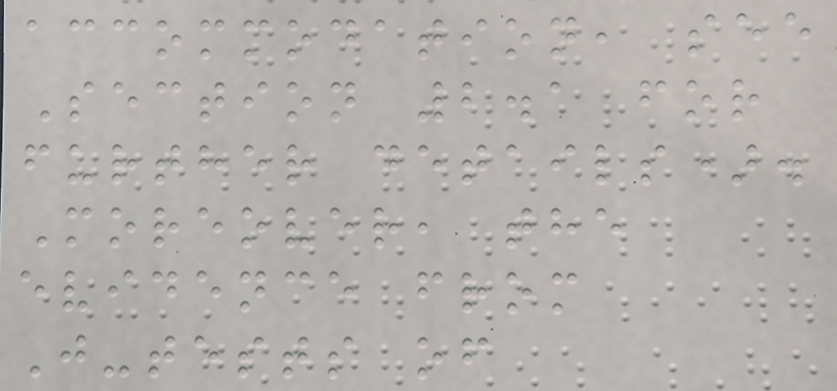accommodation, see
Section 2.1 for
further details).
Moreover, the
evidence from
J-tests of
